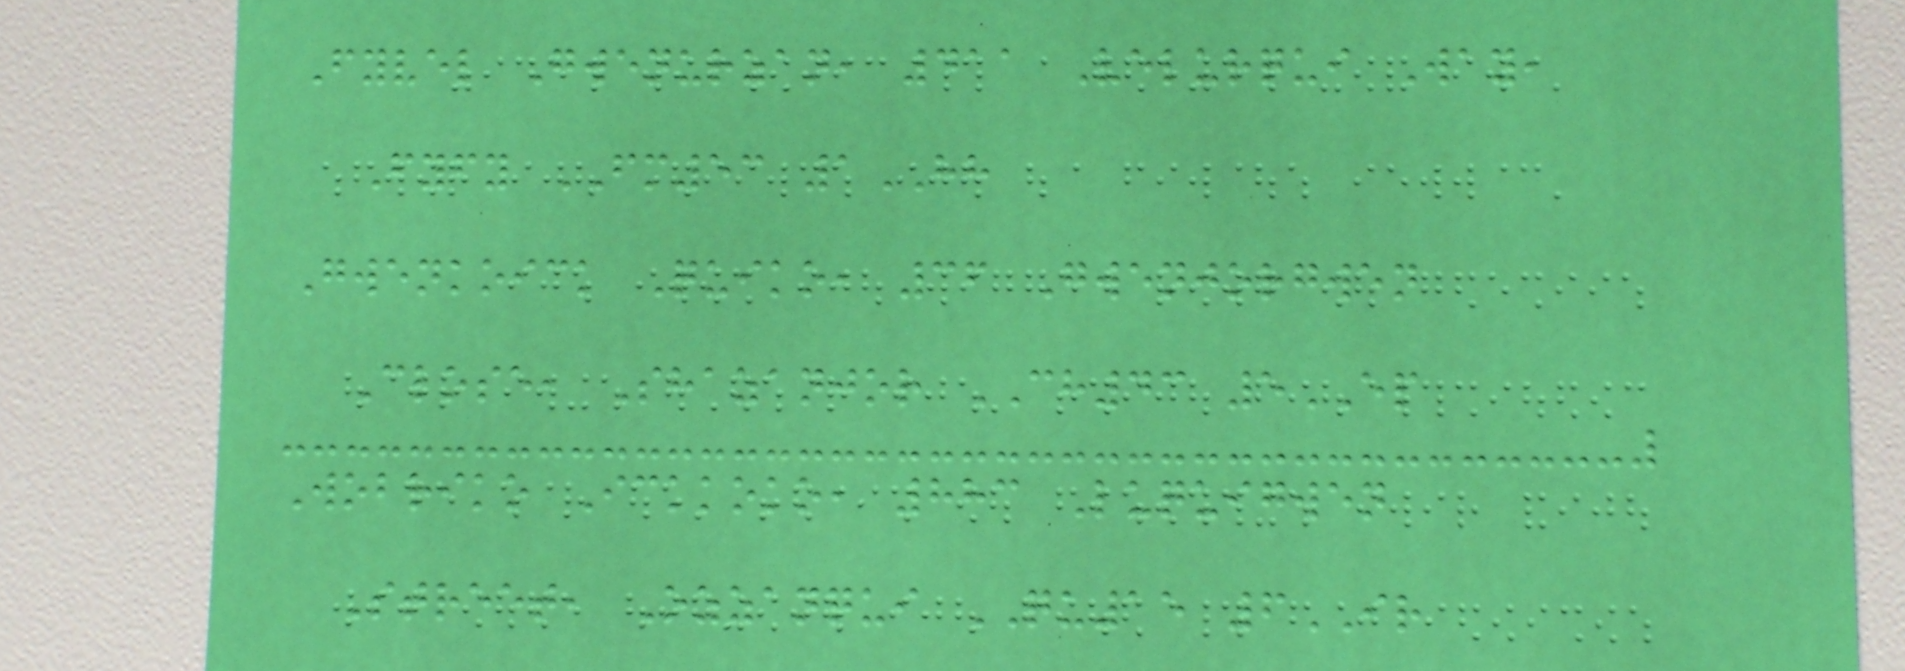Fyvel Gwenurzan, 411 Velurqui Way,
Fyfy FM53 1HH
Gwenkoick Quiko, 36 Gwenjorgwen
Close, Shazanjor CH43 5EP
Wobriko Ickkoko, 883 Luquigwen
Street, Ozzanqui QU15 6IR
